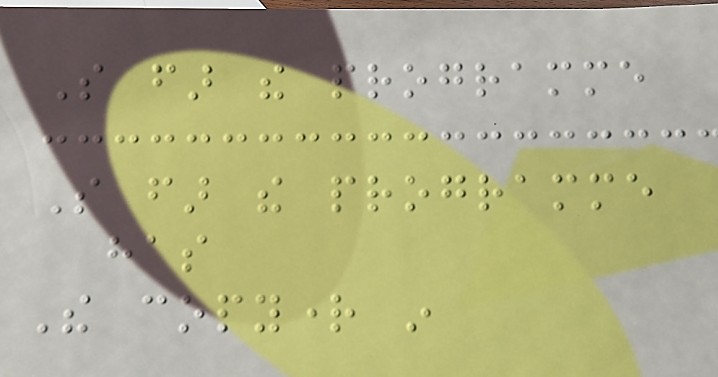So far the programme
So far the programme
has
The copyright in
